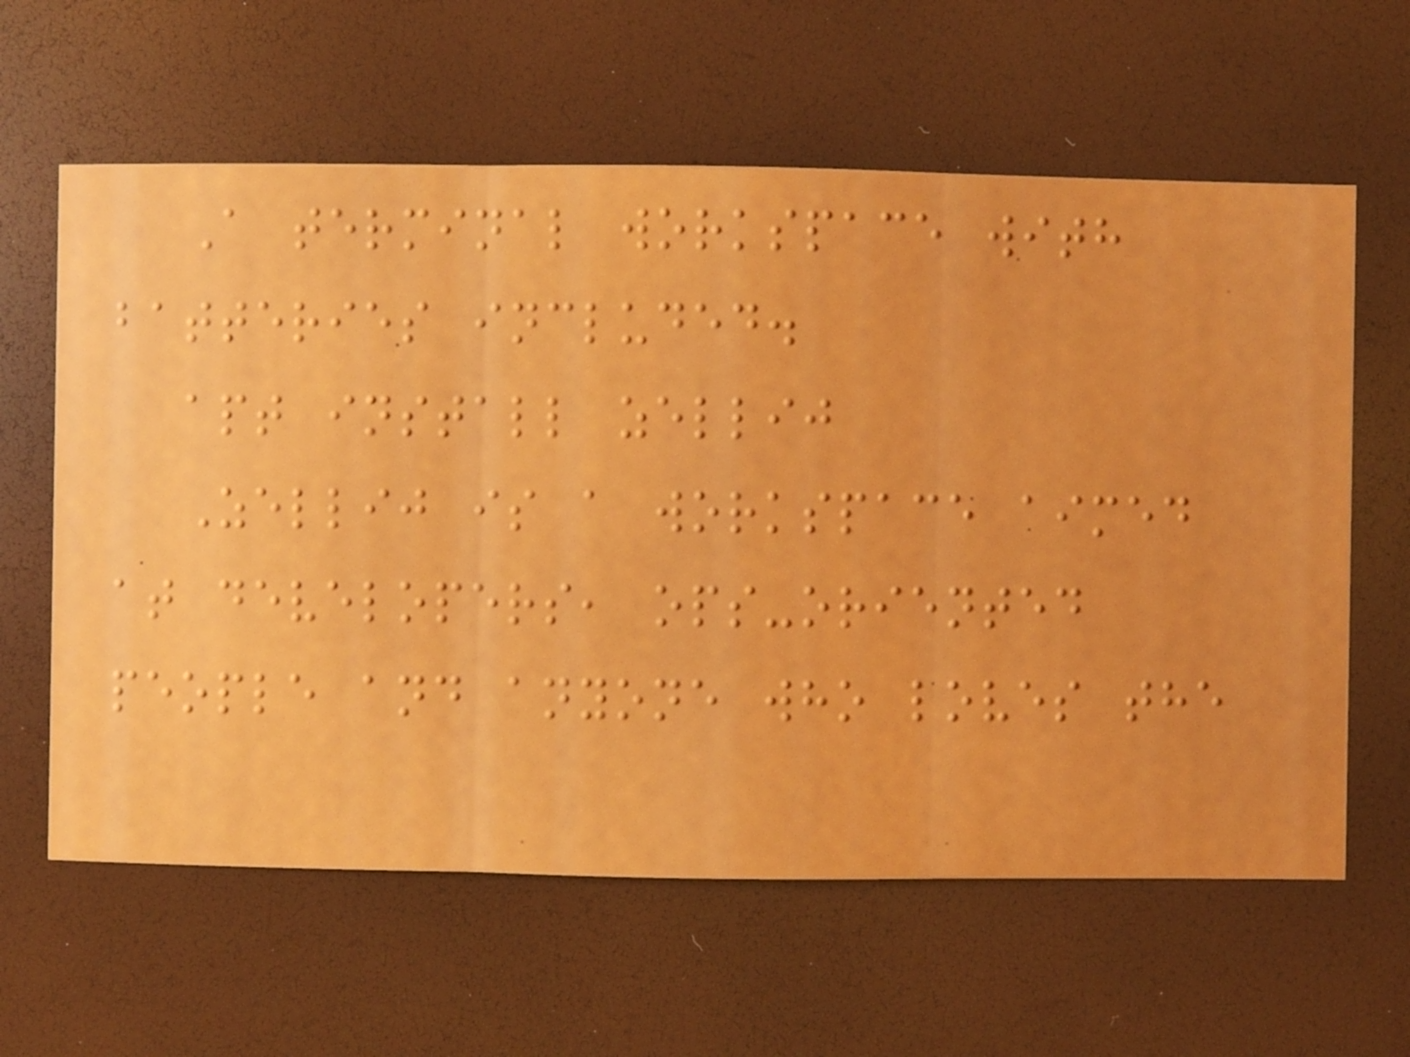A terminal workspace with
batteries included.
apt install zellij
Zellij is a workspace aimed
at developers, ops-oriented
people and anyone who loves the
